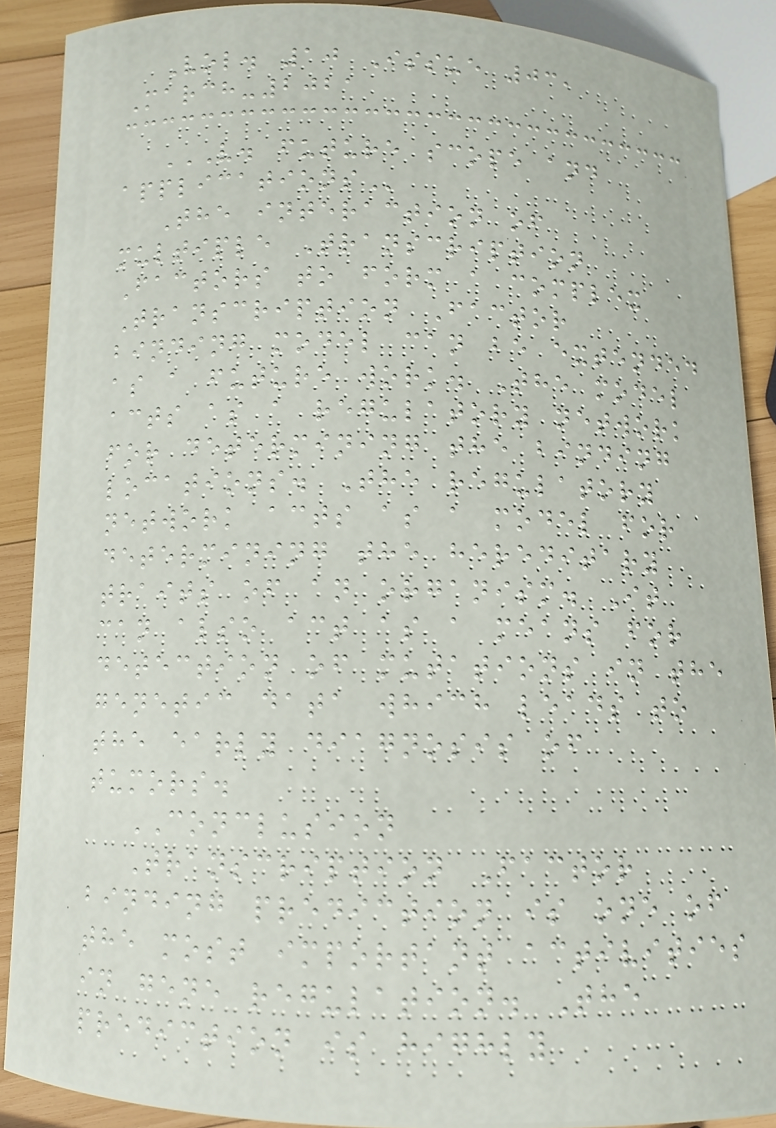Vol. 10 Issue 03,
March-2021
V. FUTURE SCOPE AND
APPLICATIONS
The interaction of
multiple Transcription
Factors to form a complex
Transcription Factor
binding model can be extended
as a future work. The model
acts as a regulatory network
for determining the binding
locations. The regulatory
network acts as a model for
determining the hereditary
traits of an organism. It
can also act as a means for
detection of mutations in the
genetic data which leads to
the early diagnosis of
tumors.
CONCLUSION
Transcription Factor
binding prediction is one of
the most important activities
in gene regulation. The
prediction is highly
